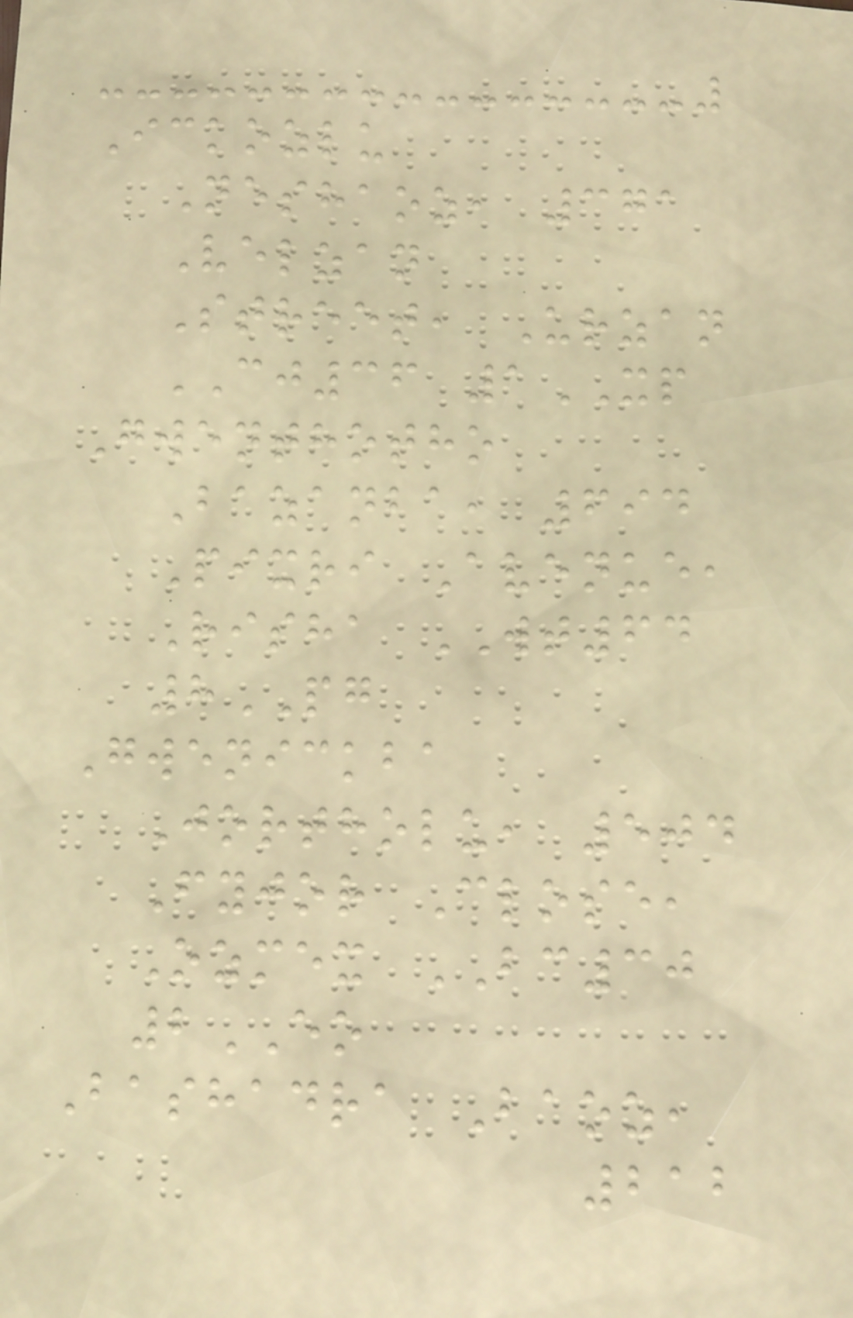Ickozlu
Neshaoz, 371
Velzan
Street, Urzan
CJ36 1XP
Gwenthotho
Bazanba, 694
Pixri Avenue,
Risha WT64
8PG
Gwenickba
Jortholu, 504
Fyjor Close,
Ozmex BC30
2EO
Bashadra Baoz,
212
